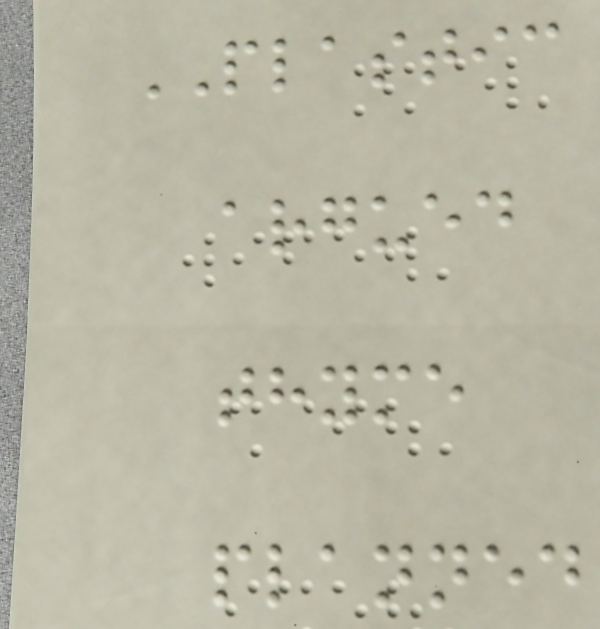PLASTIC
argued
thyme
planned
